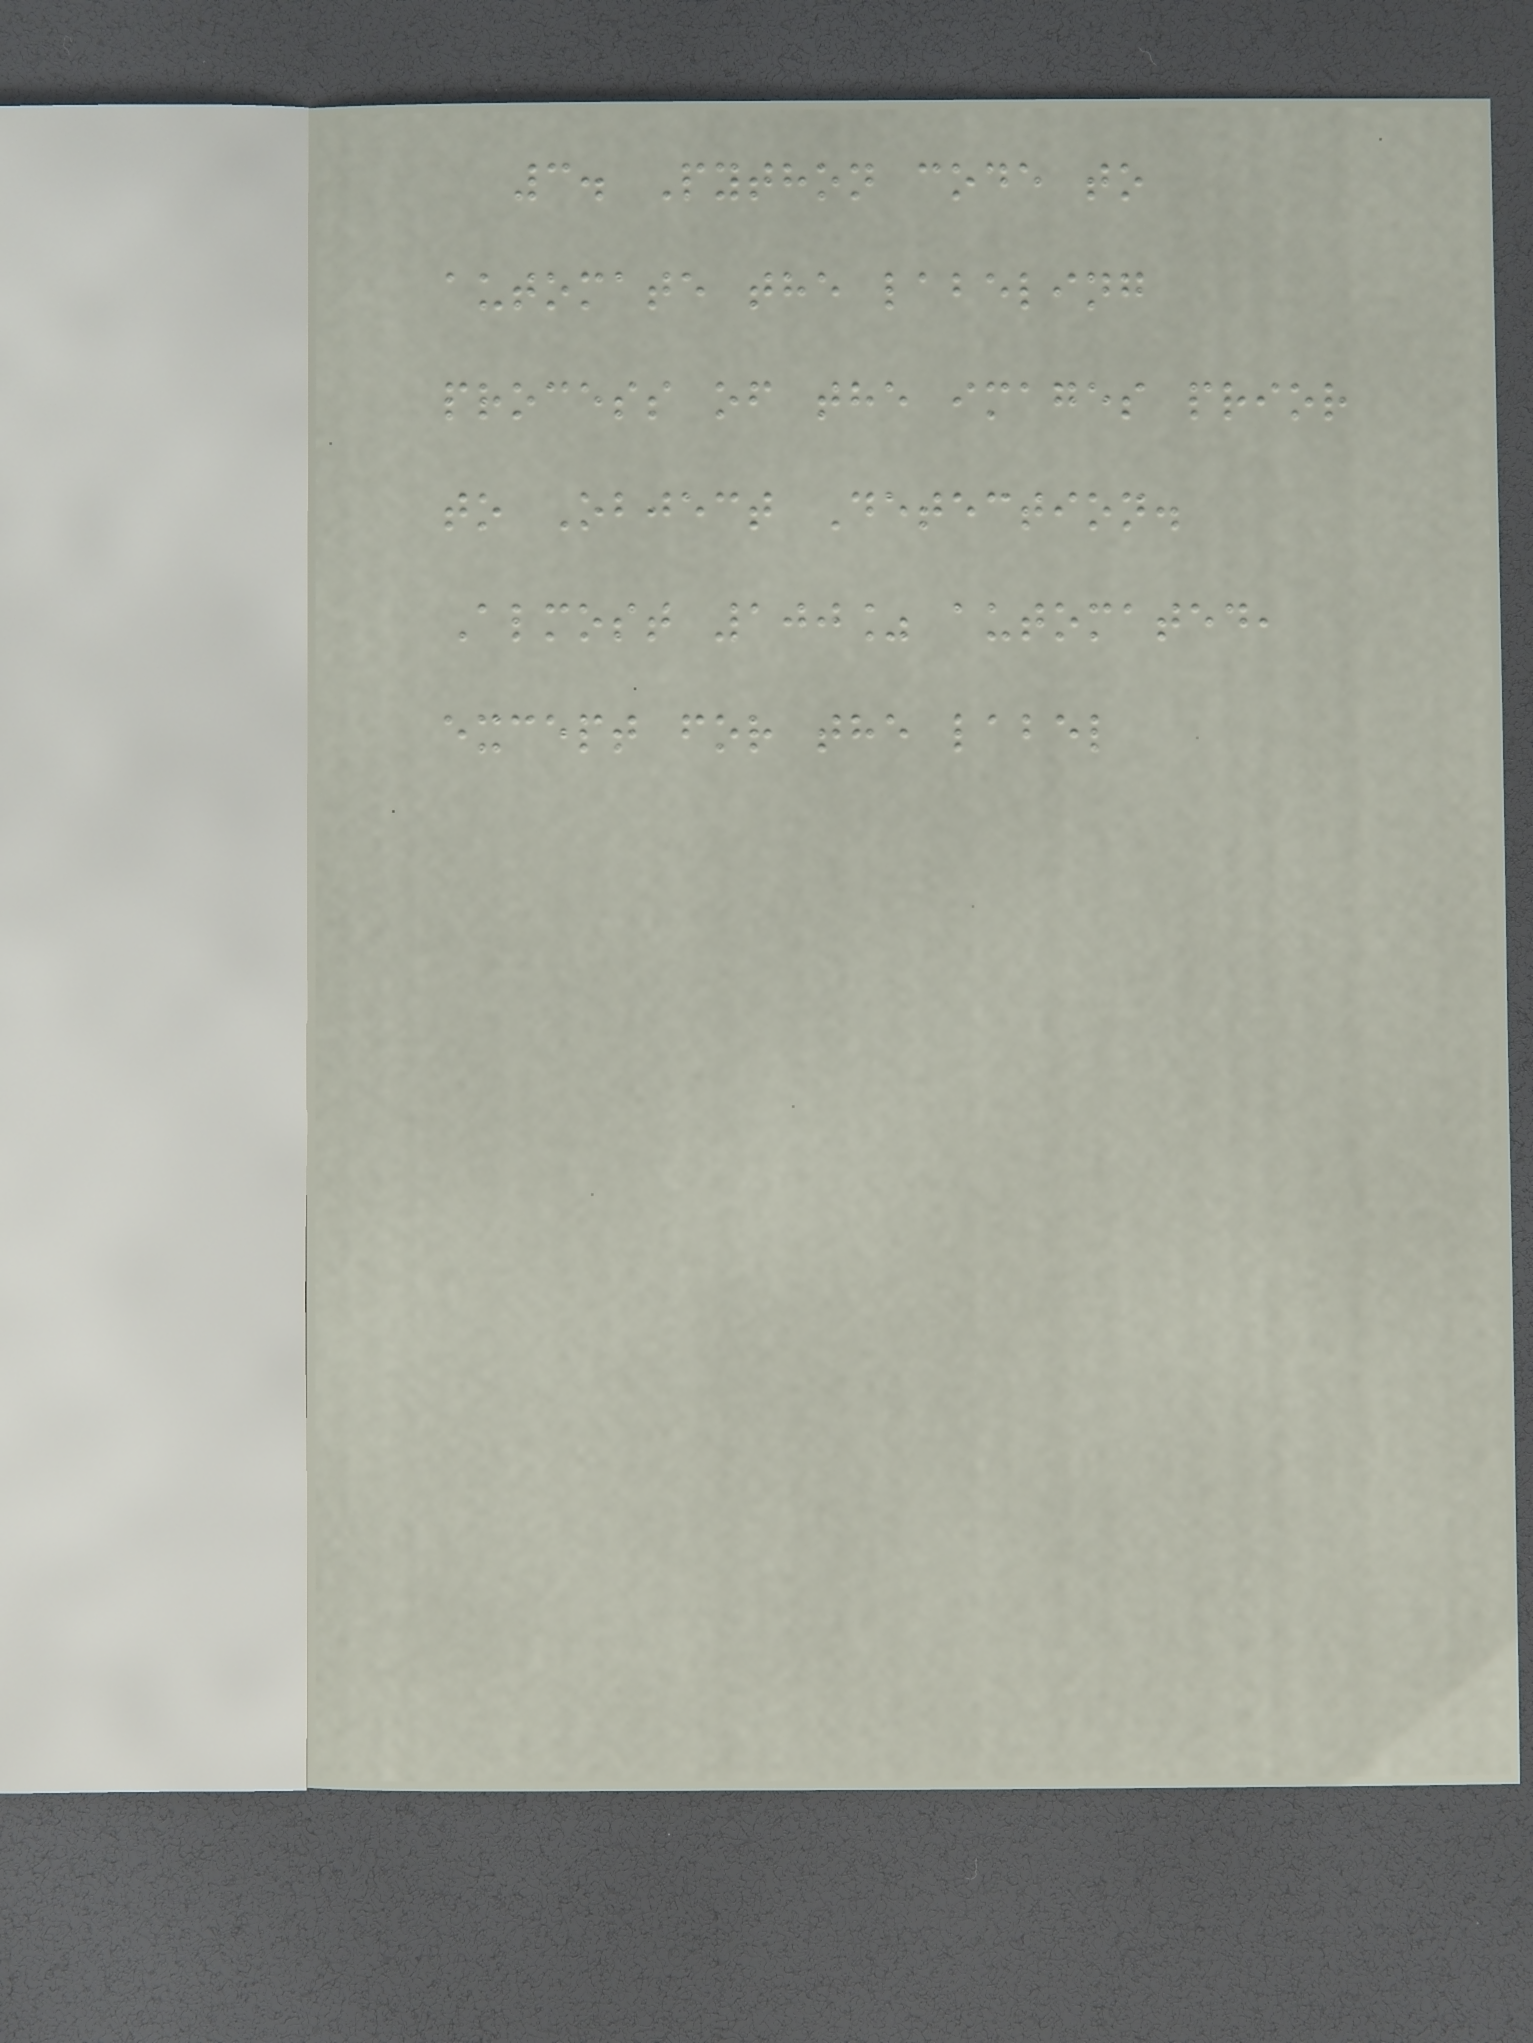3. Python code to
automate the labeling
process of the images prior
to Object Detection.
Almost 100% automated,
except for the label
